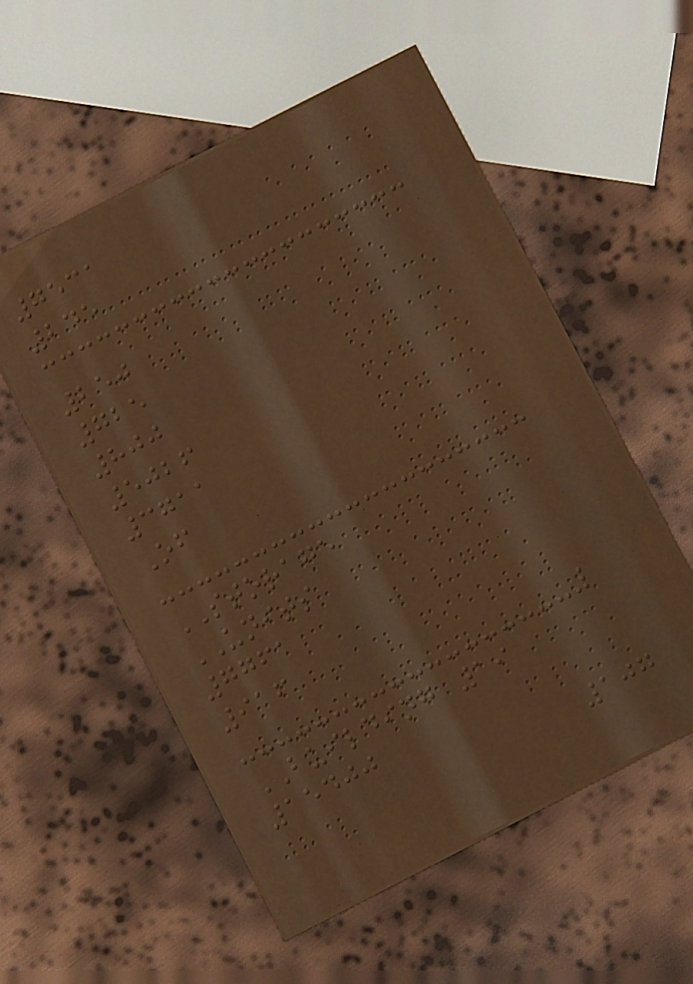7531
245
250
725
800
5026
3711
Of
STORAGE
UNITS
7761
916
BUILDING 19
15400
107
